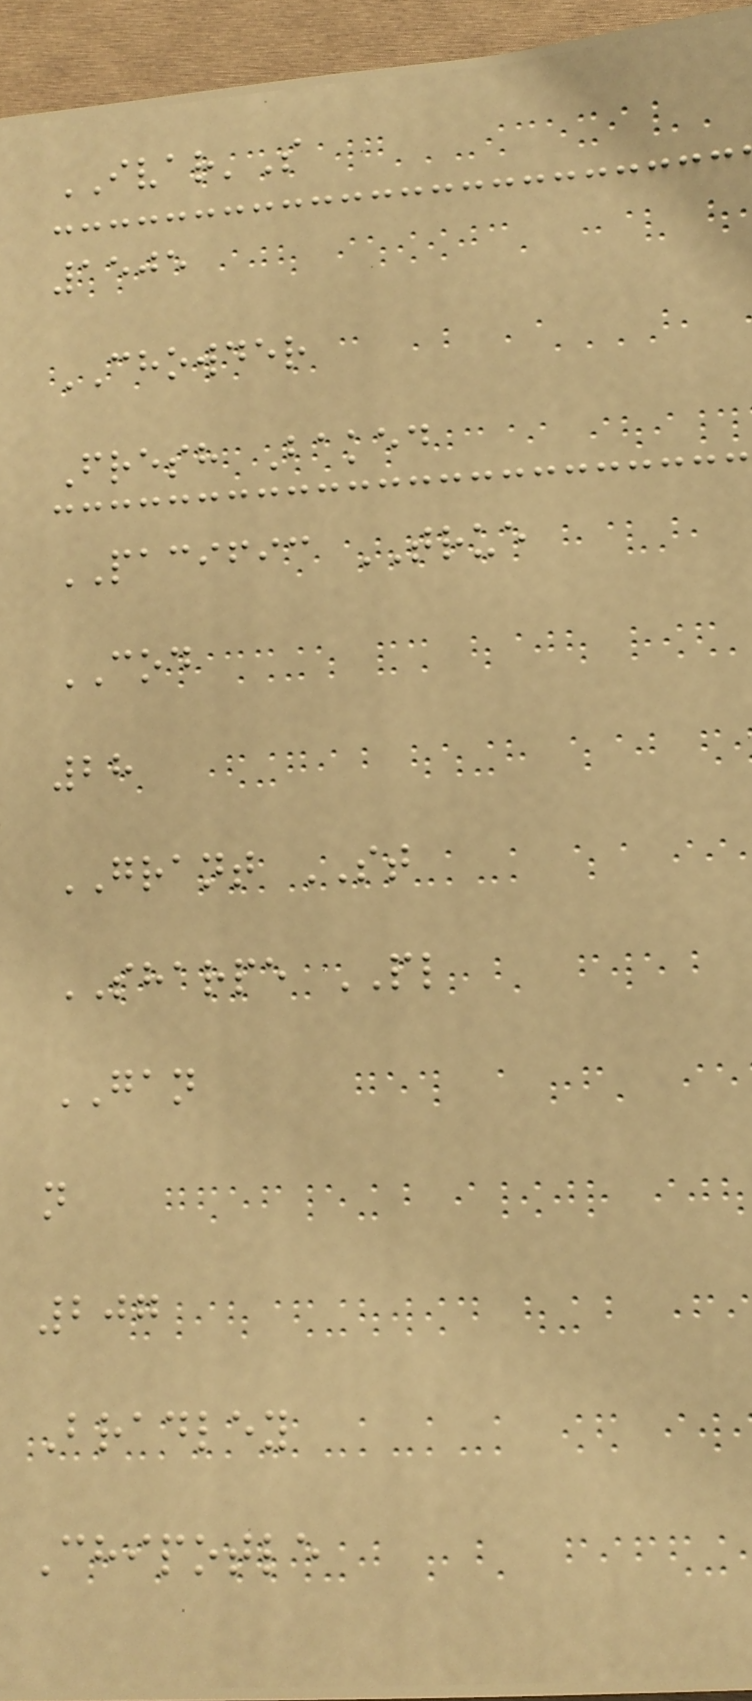IVAR'S
1505
CHOWDER
Fresh Baked
PACIFIC TRUE
COD
28
GRANT ST
SHARPE PL
GAN
n
207
Bradley
Chipotle
